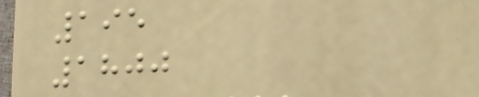195
1800
